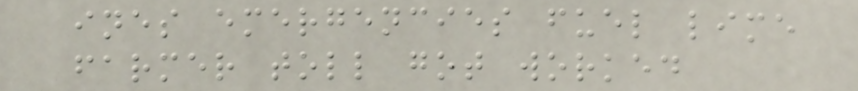ines emergencies fuel lime
farmer toll got worked
